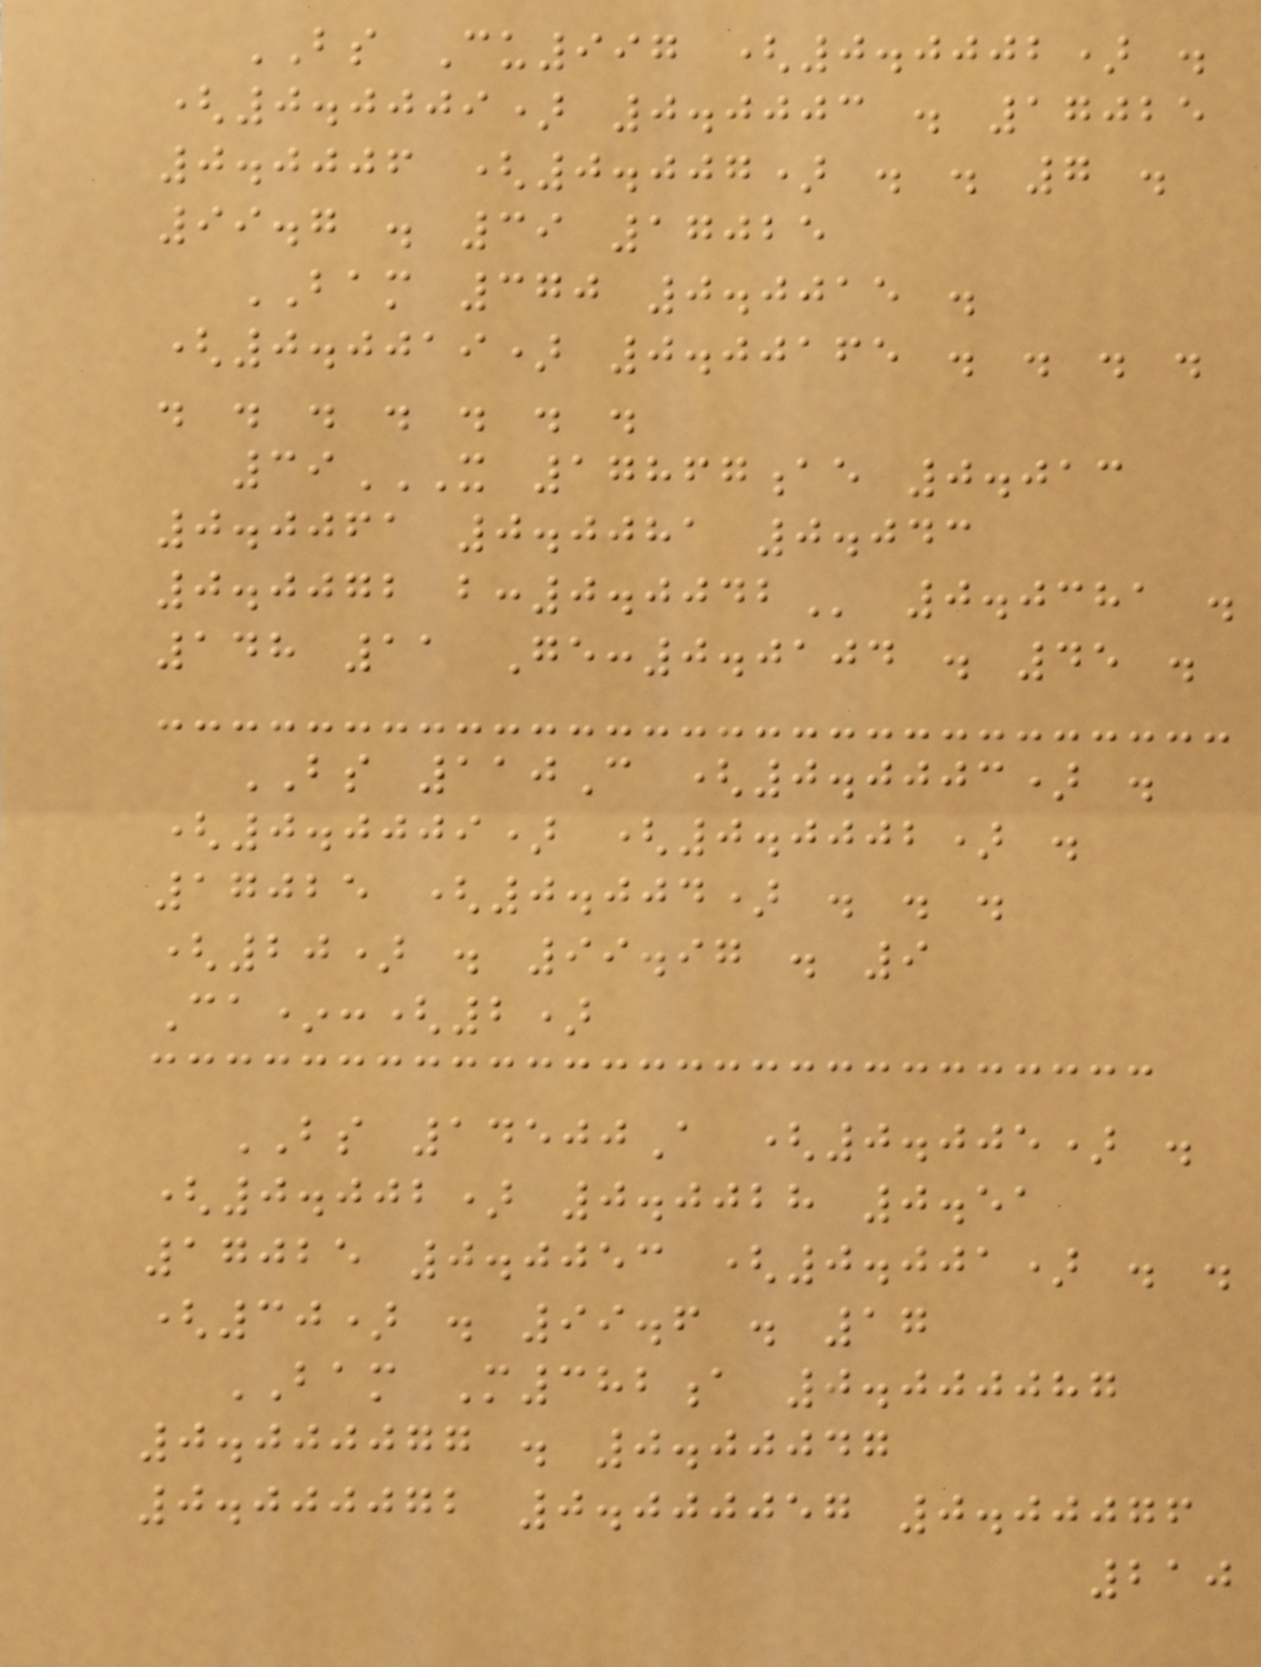BS Cu997 (0.0002) .
(0.0009) 0.0003 . 17025
0.0006 (0.007) . . 7 .
99.7 . 39 17025
BAM 370 0.0015 .
(0.0019) 0.00165 . . . .
. . . . . . .
39X 17867AE 0.013
0.0061 0.0081 0.043
0.0072 B:0.0042 0.0381 .
148 11 Ge:0.0104 . 45 .
BS 110C (0.0003) .
(0.0009) (0.0002) .
17025 (0.004) . . .
(20) . 99.97 . 9
Ca*:(2)
BS 14500A (0.005) .
(0.002) 0.0028 0.51
17025 0.0053 (0.001) . .
(30) . 99.6 . 17
BAM M382a 0.000087
0.000077 . 0.00047
0.000072 0.000057 0.00076
210
